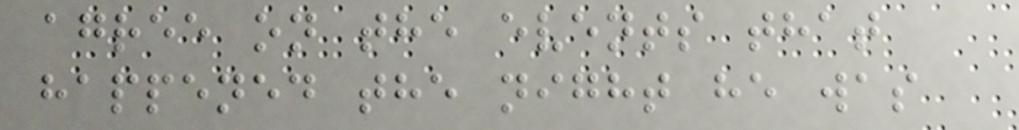agree on the events that
happened the night he was
